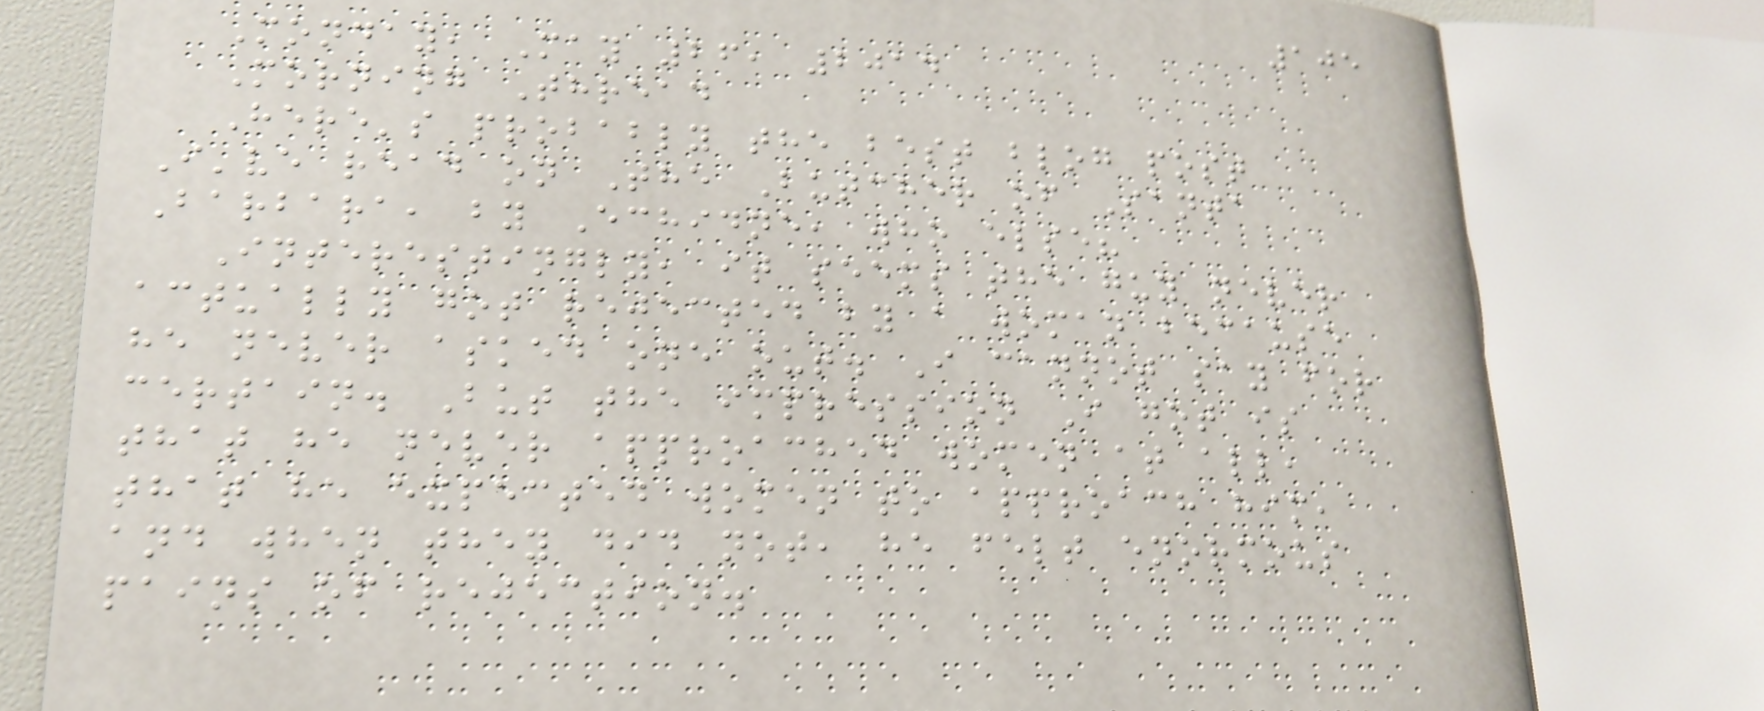105
Monday, May 26, 2014
Morning Thread
Here's probably the best blog post
I've read on The Butcher of Santa
Barbara, by Echidne, who else?
Interestingly, it seems the guy never
actually got rejected by a woman because
he never asked one out. I cannot say for
certain. But the impression I got is
that he never approached women at all,
that he expected women to approach him,
and when they did not, he felt enormous
pains of rejection.
